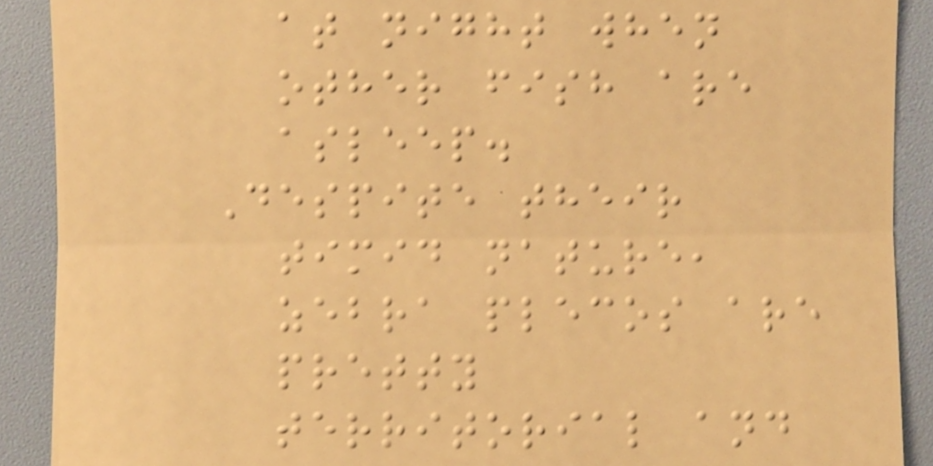at night when
other fish are
asleep.
Despite their
timid nature,
zebra plecos are
pretty
territorial and
